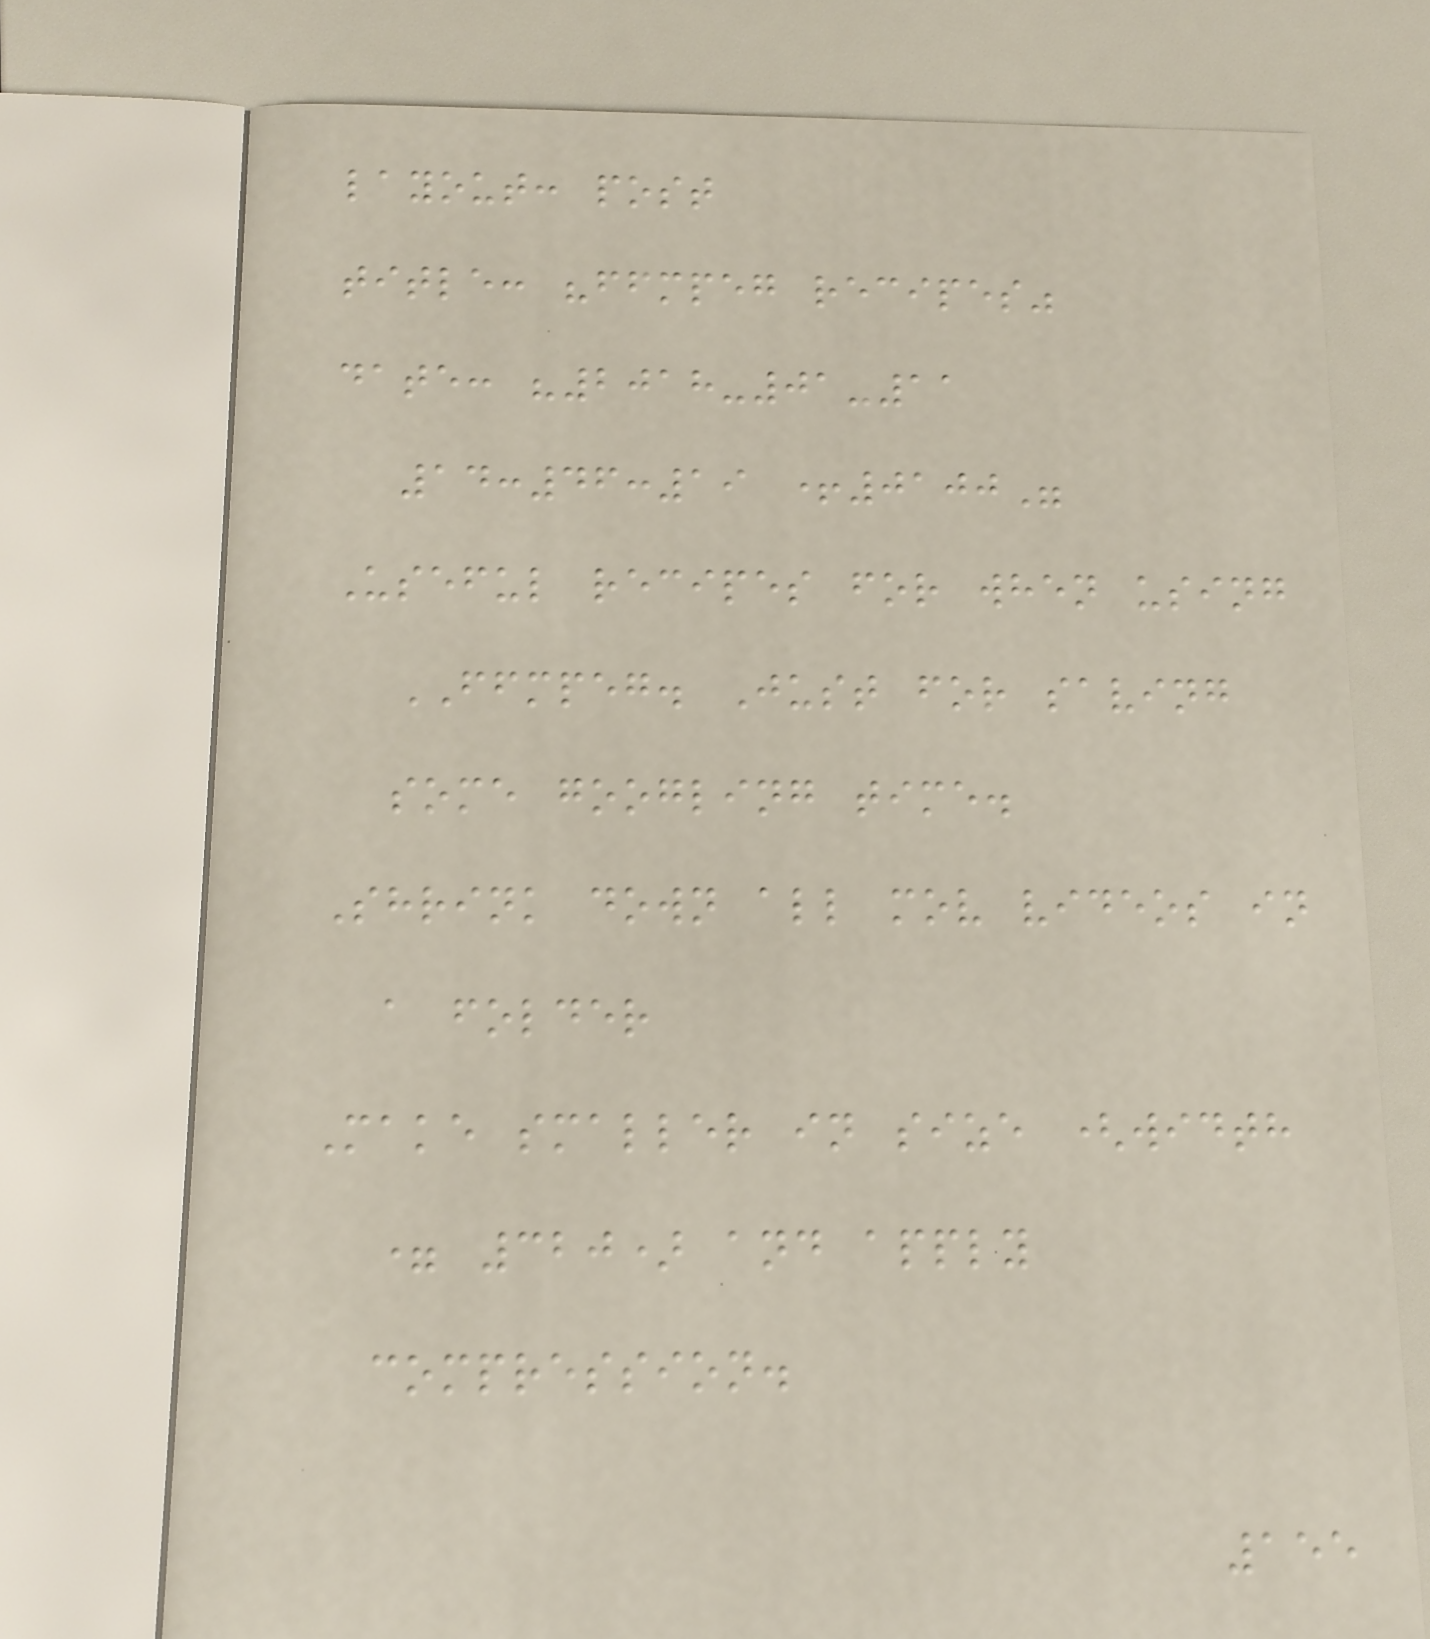layout: post
title: "ffmpeg recipes"
date: "2018-01-11
14:46:19 +0100"
Useful recipes for when using
FFMPEG. Just for saving
some googling time.
Shrink down all mov videos in
a folder
Make smaller in size (width
= 320) and apply
compression.
155
